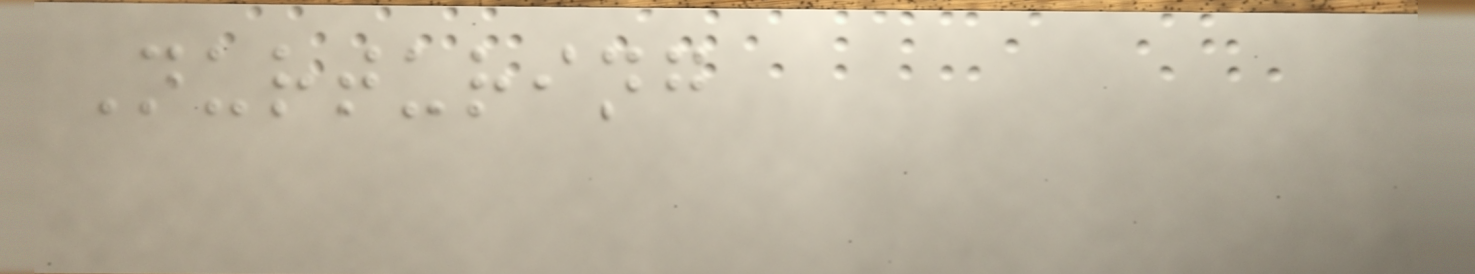Nurturing
